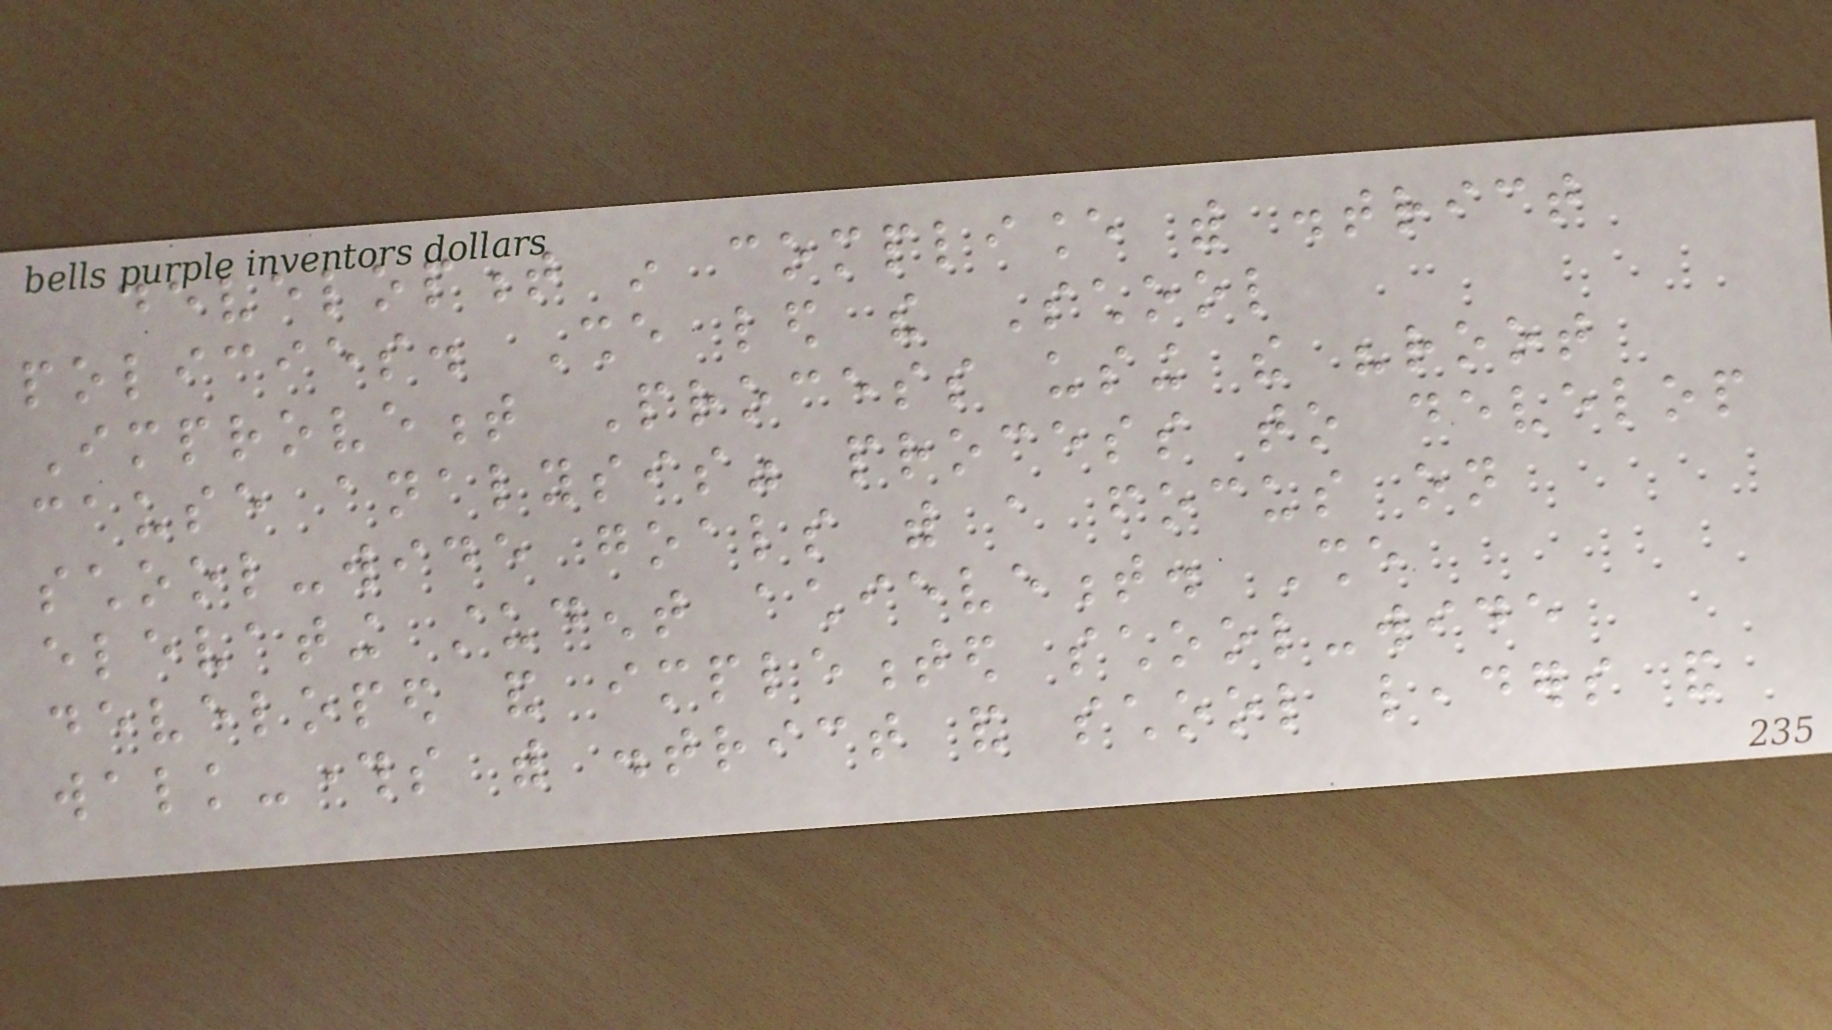development in compliance with district
policies. She led the School
Improvement Process using the "root
cause analysis" process to develop
school-wide goals with a focus on
elevating student achievement. She
developed and implemented school-wide
walk-throughs with district and school leaders and
